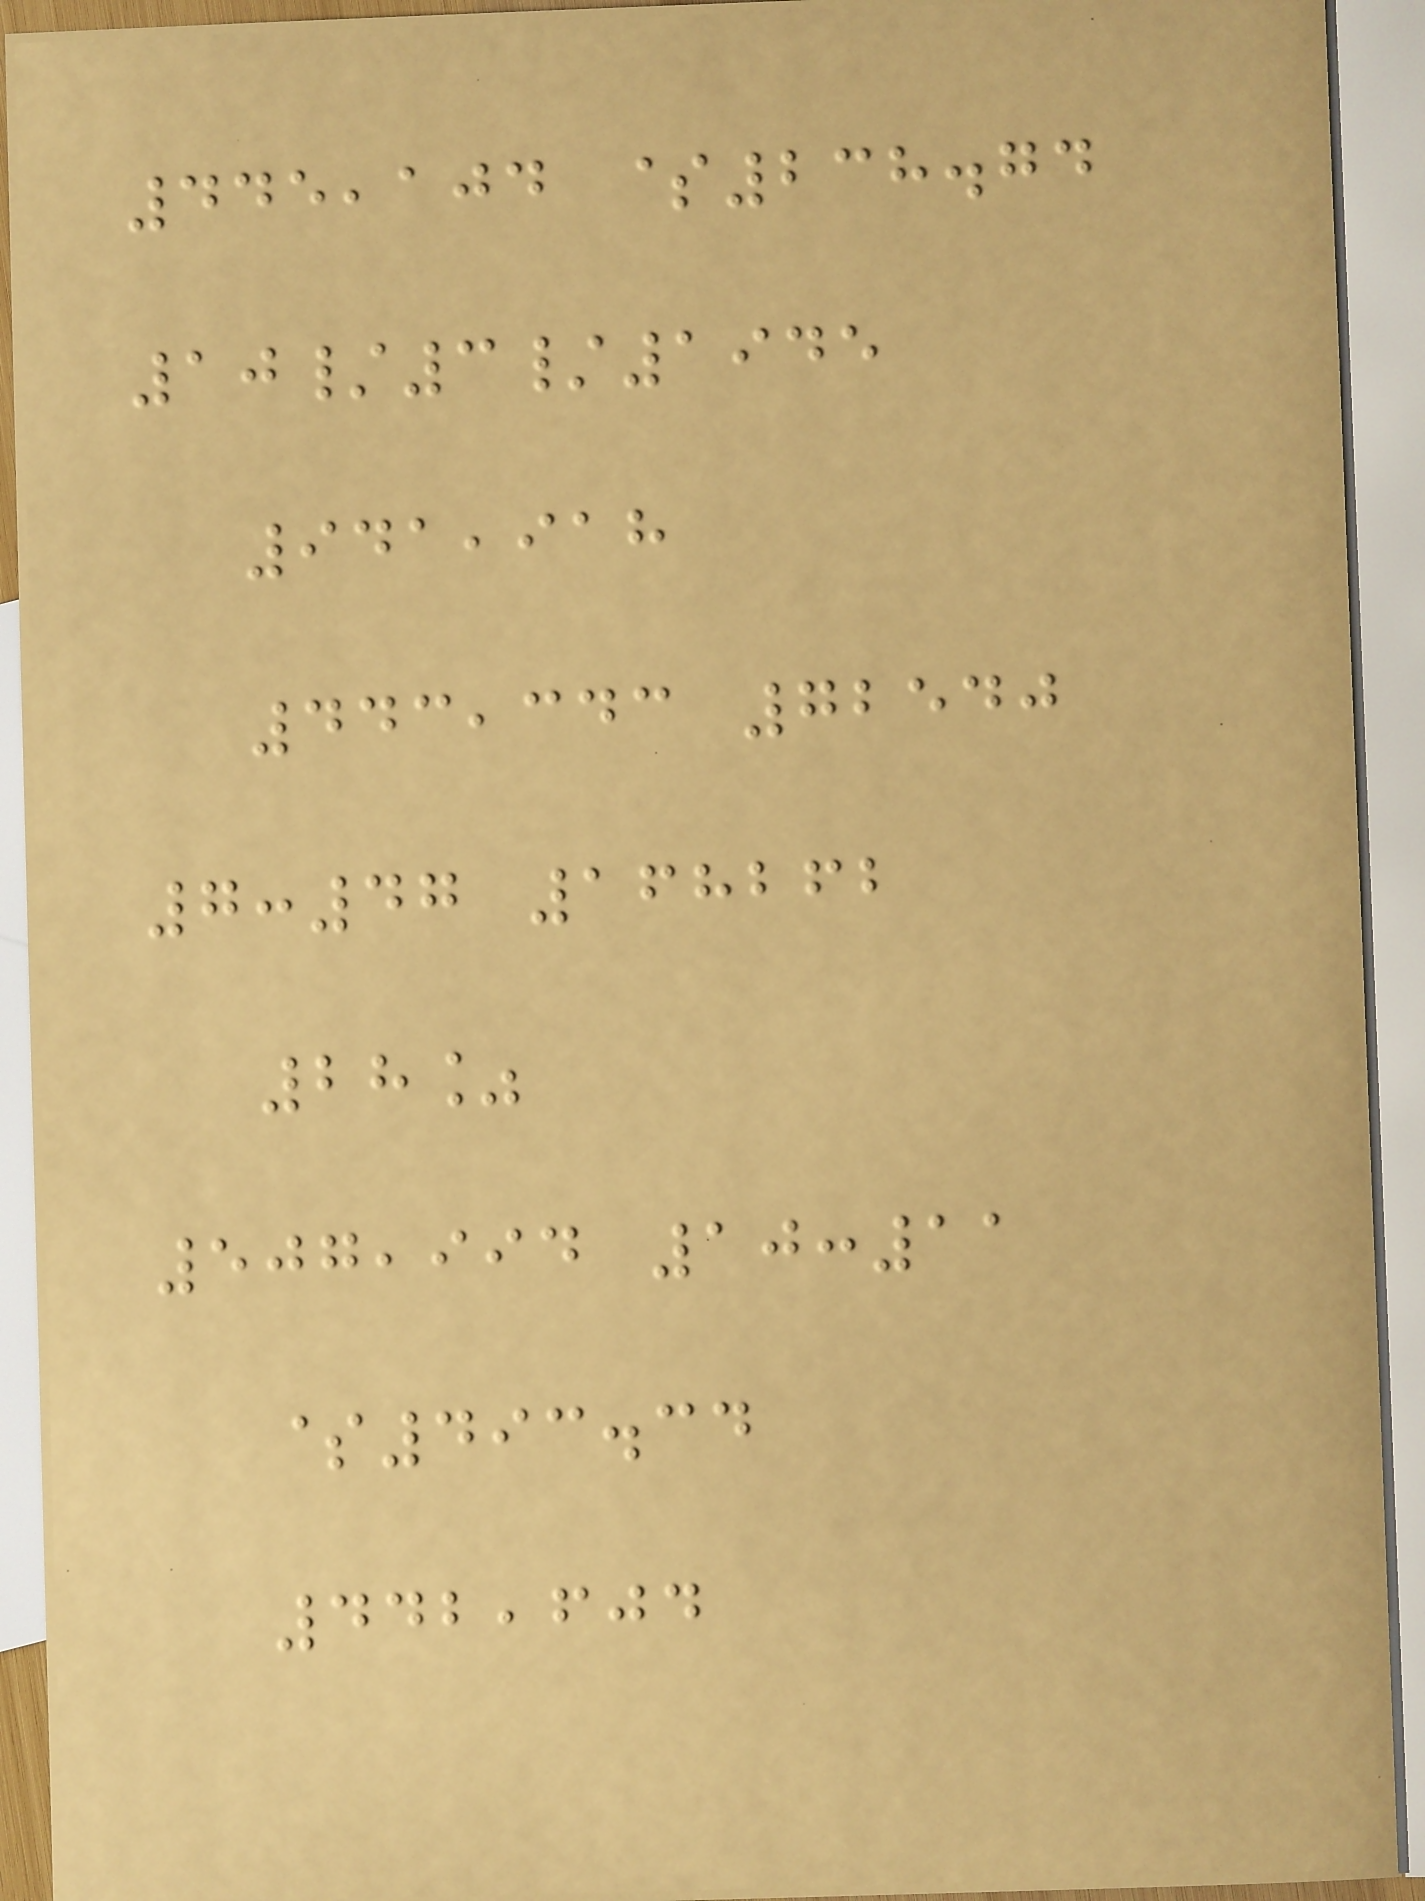445,104 $238.74
10/3/1945
941,918
443,343 72540
7:47 168262
28%
507,994 10:11
$493.34
442,604
